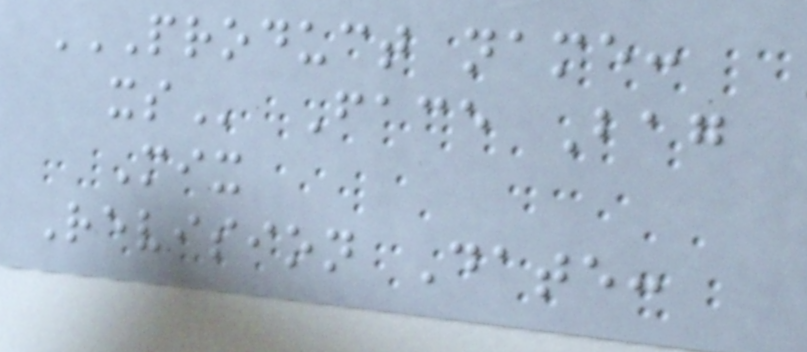PRODUCT NAME:
XS Face Bag
Mix
Revision Date:
